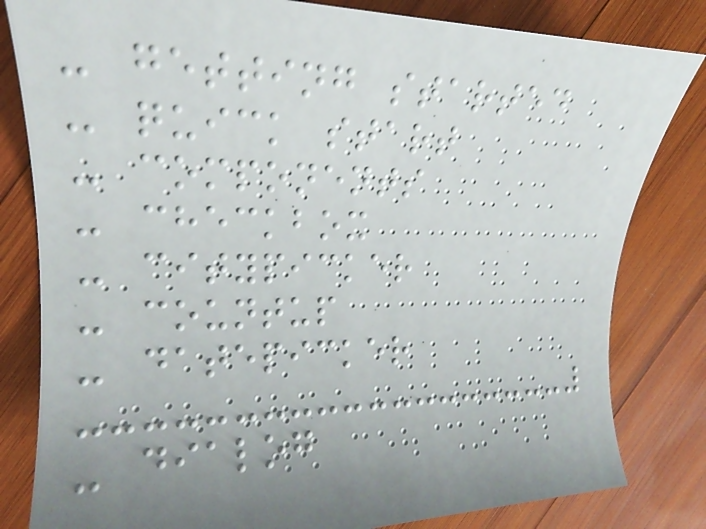- getting started
- quick start
- components
- checkbox
- citypicker
- countup
- datepicker
- dialog
